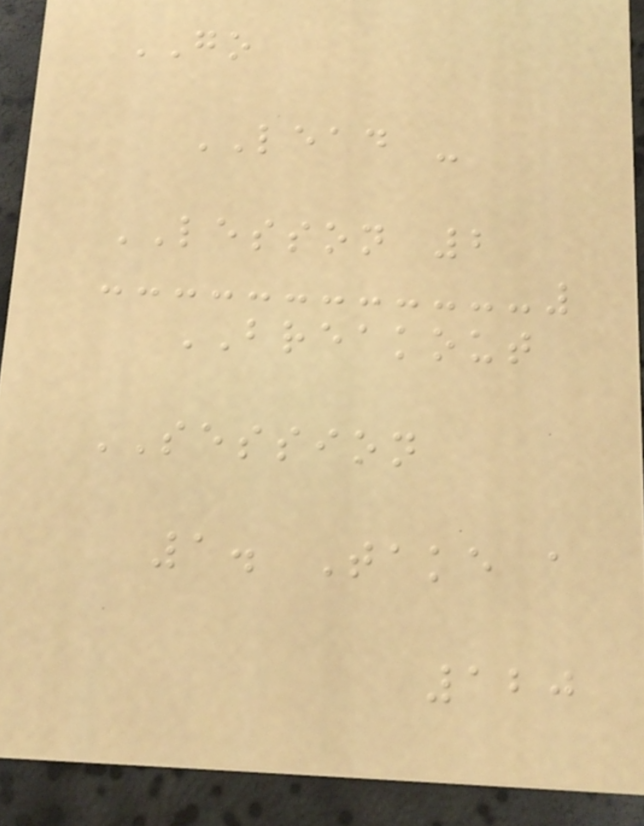GO
LEAD -
LESSON 2
BREAKOUT
SESSION
1. Take a
120
